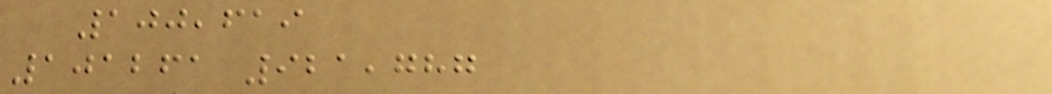100,619
101261 921,787
